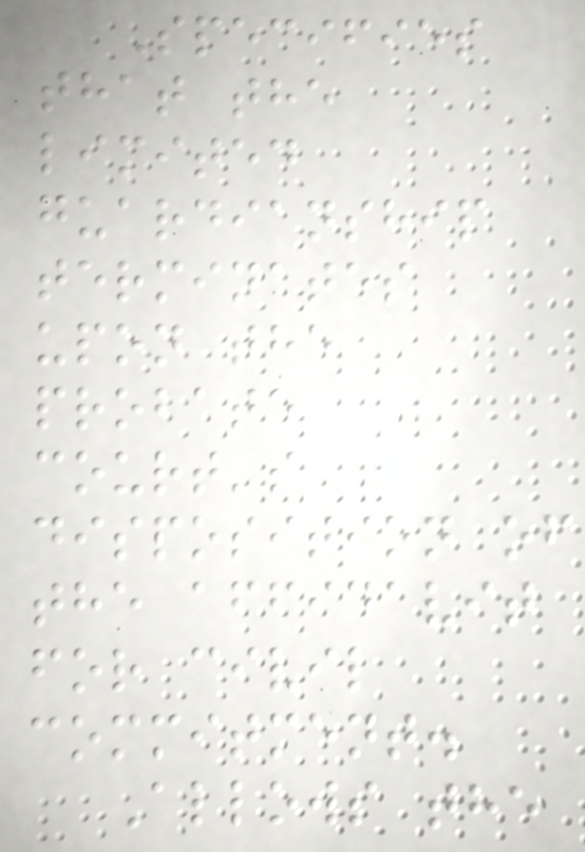Specifies
that the
limited
guardianship
terminates
upon the
probate
court's
disposition of
the affidavit
for civil
commitment.
Allows the
